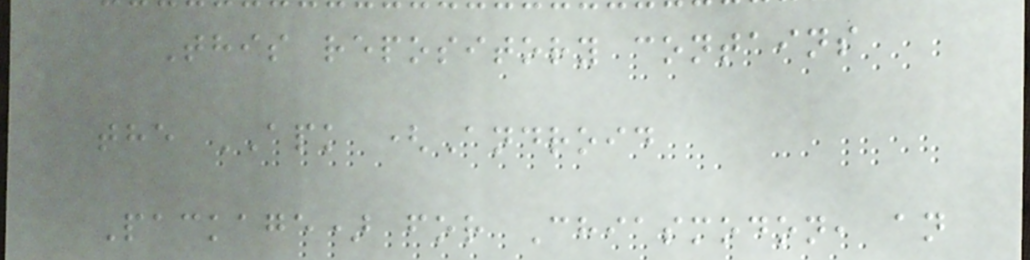This repository contains
the APK (Android
Package) for Chiasmodon, an
